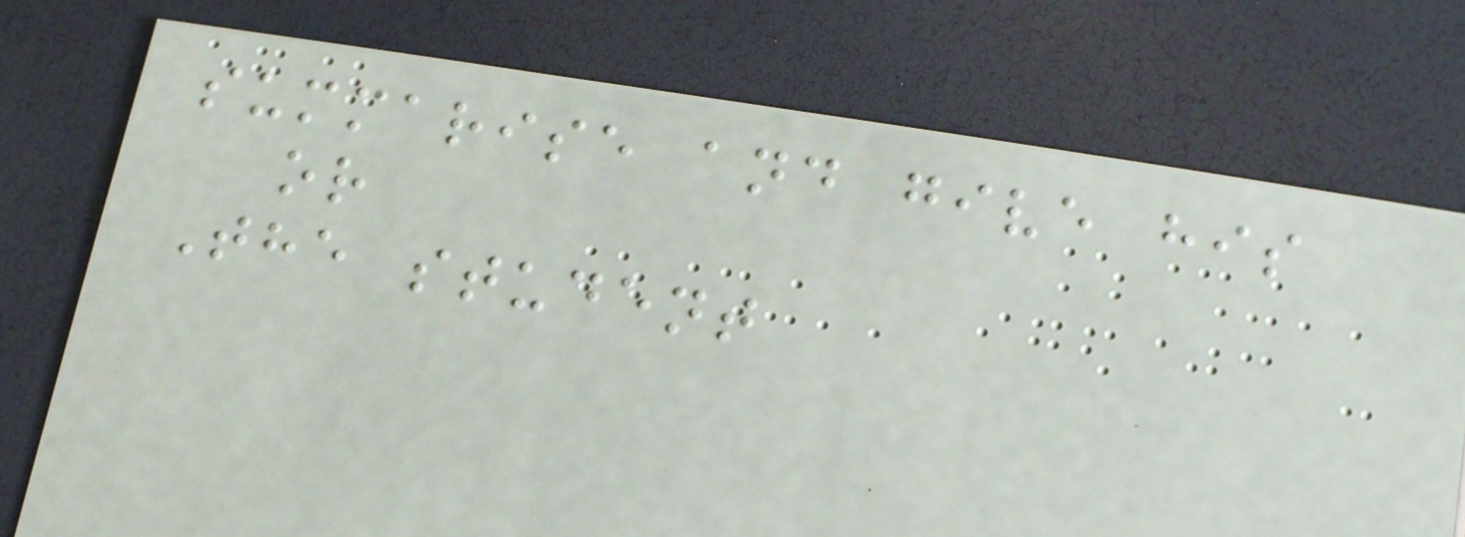summarise and give his
or
The student
